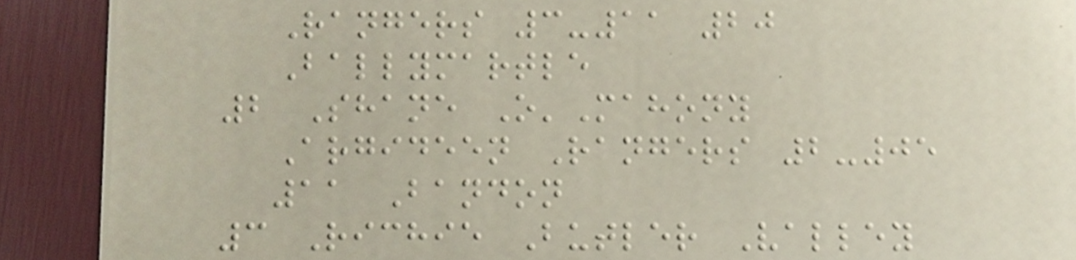Rangers 3-11 20
Ballymartle
2 Shane O'Mahony
Argideen Rangers 2-05
11 Bandon
3 Richie Butler Valley
